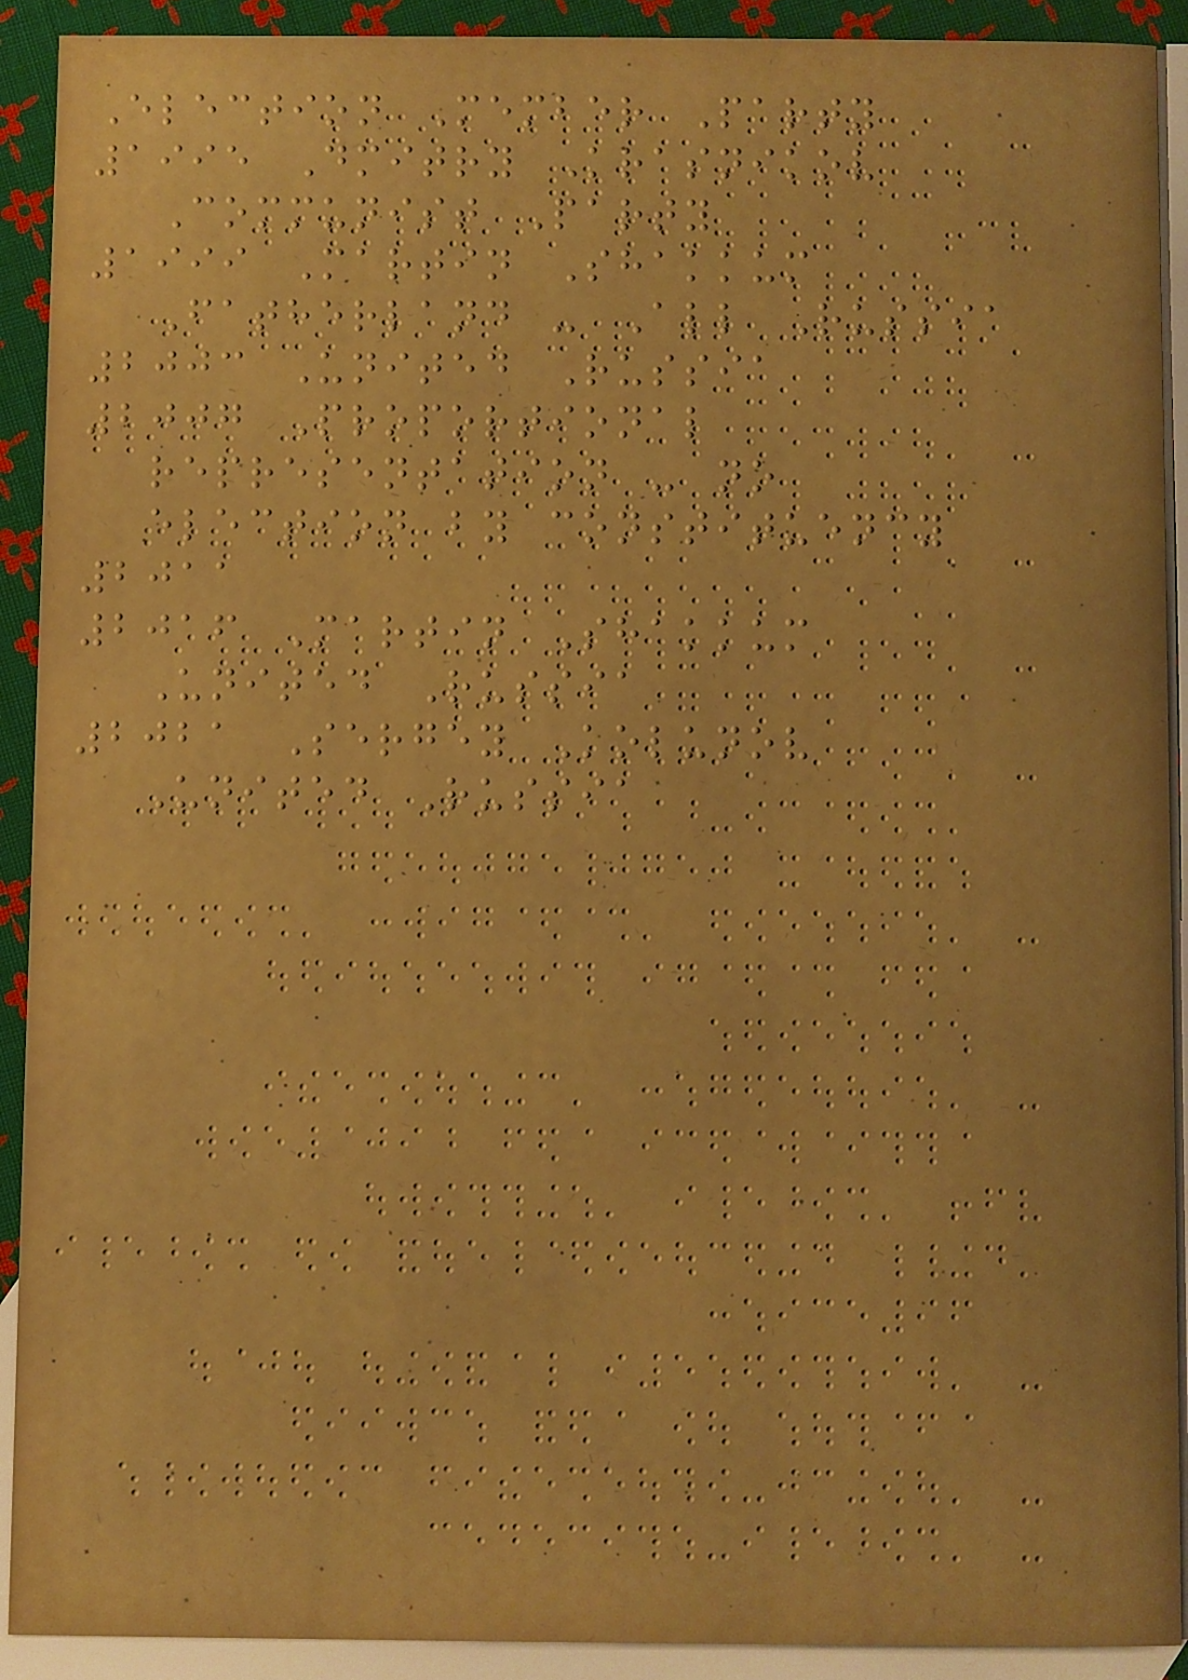Election Member Party
1995 Dmitry Krasnikov
Communist Party
1999 Martin Shakkum
Fatherland - All Russia
2003 United Russia
2007 Proportional
representation - no
election by constituency
2011
2016 Martin Shakkum
United Russia
2021 Sergey Kolunov
United Russia
